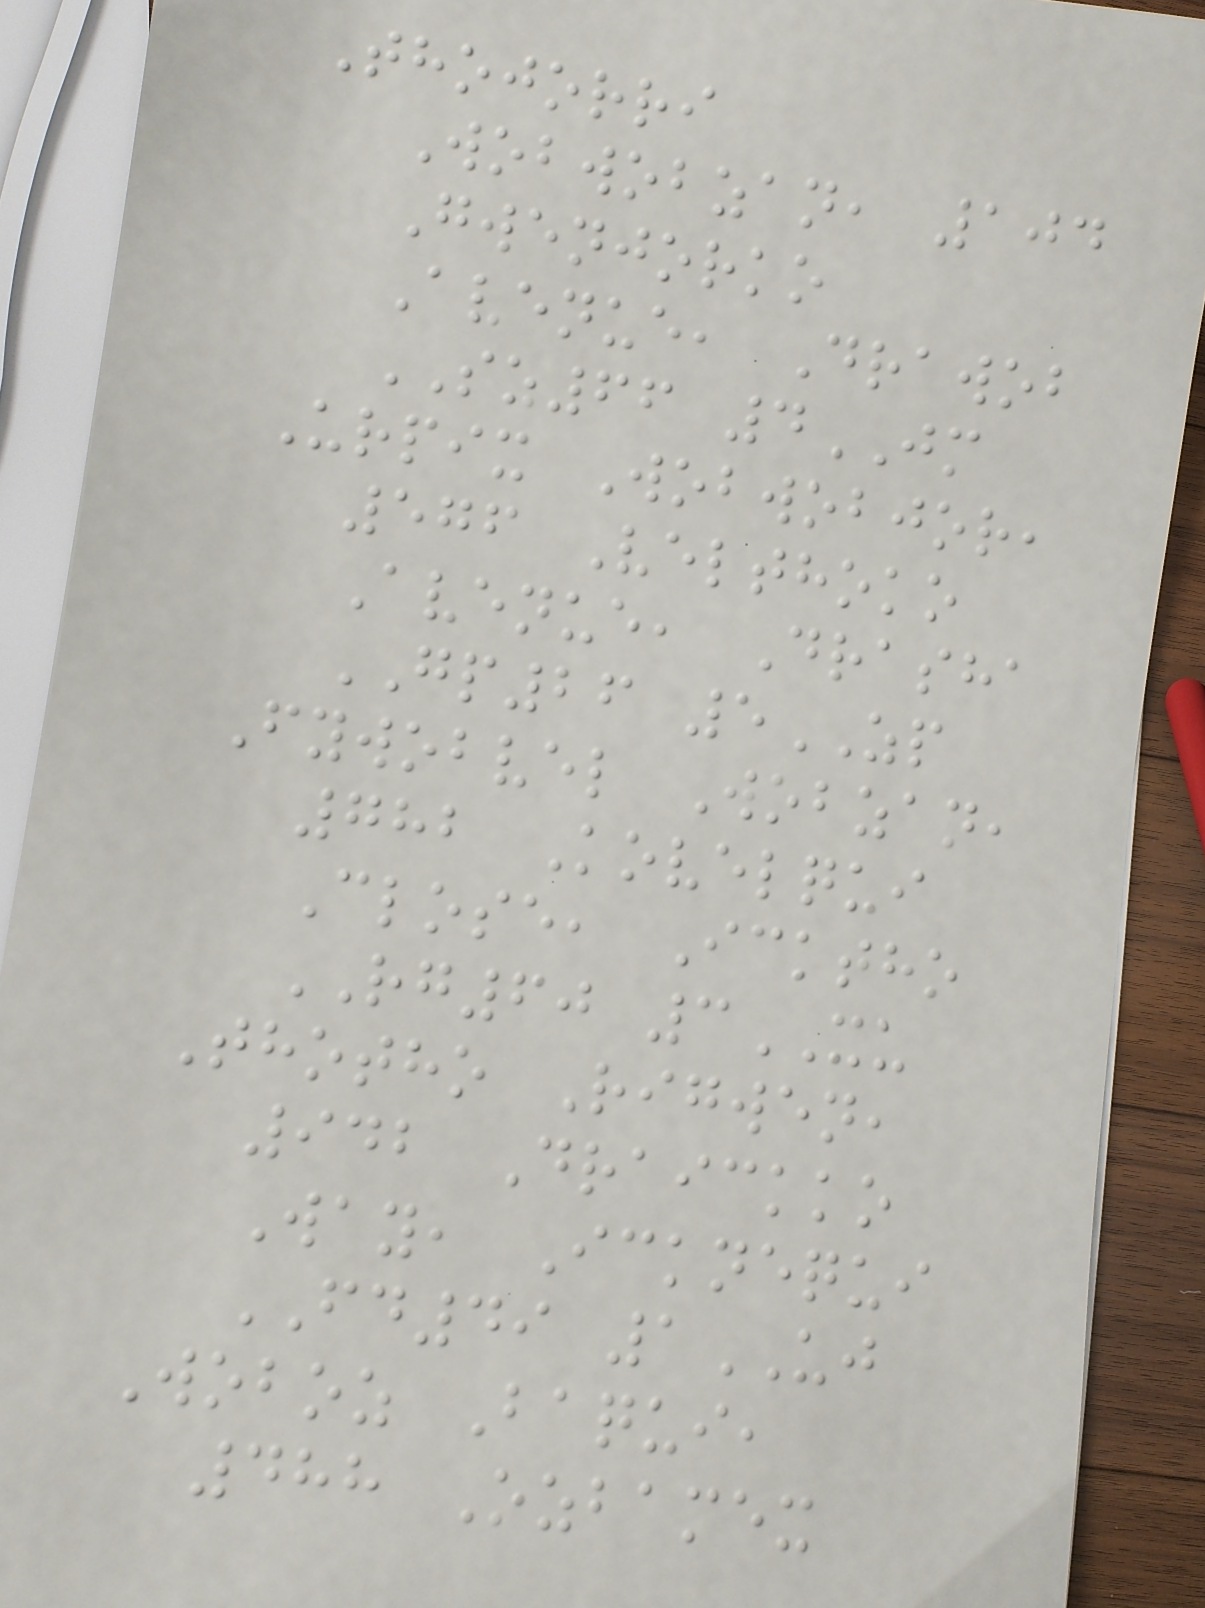Thojorri
Wobwobzan, 104
Gwenjorko
Avenue, Drawob
SZ66 4JM
Urpix Wobwobjor,
576 Velthoko
Avenue, Drasha
GP26 5ZP
Fywobvel Wobzan,
782 Kovelqui
Close, Icktho
RG60 3XU
Thotho Rigwen,
942 Draickko
Way, Icknequi
FD49 1UJ
Woboz Baqui,
488 Ozbamex
